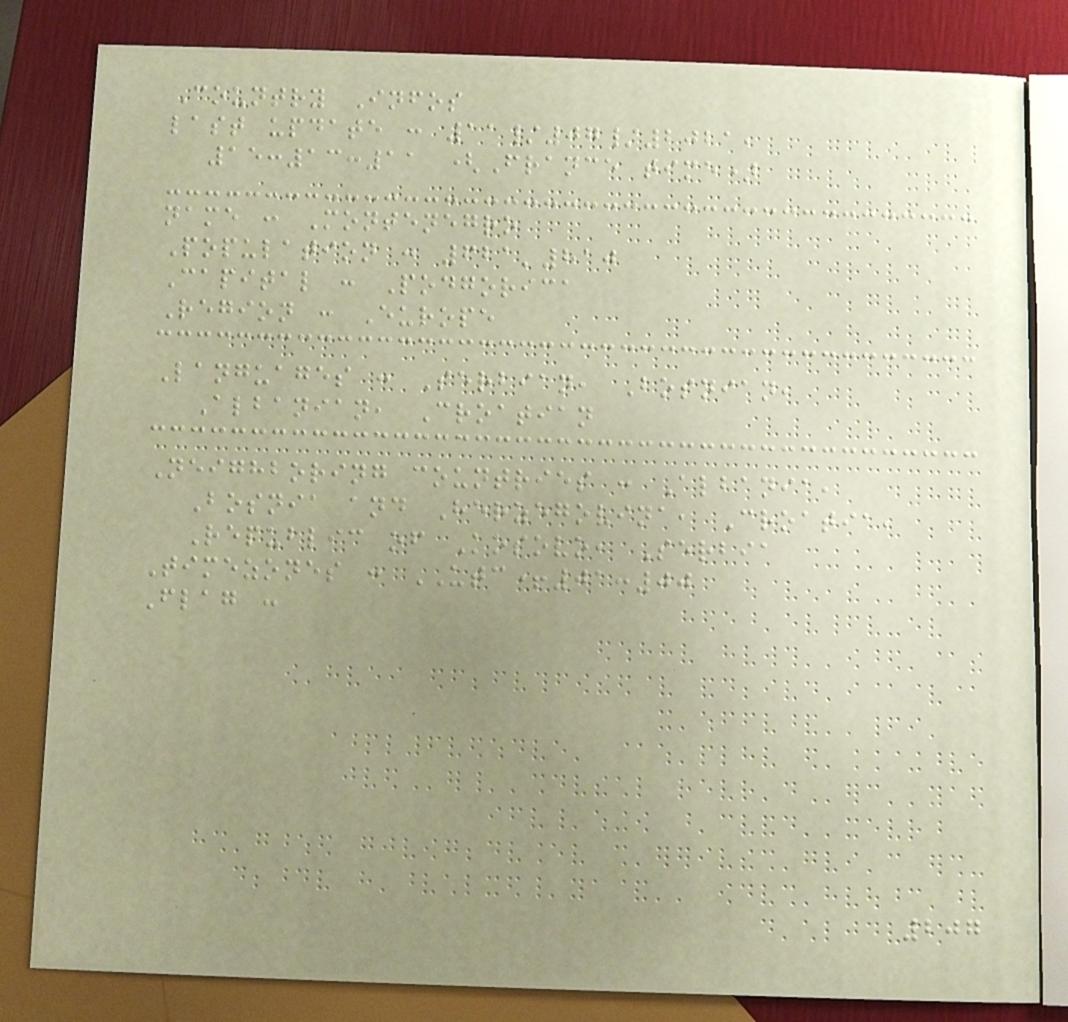Country Infos
last update : 11/07/2021,
15:13:11 (France time)
name : Montenegro
Population : 621'810
Capital : Podgorica
Region : Europe
Languages : Serbian, Bosnian,
Albanian, Croatian
Neighboring countries : Albania,
Bosnia and Herzegovina, Croatia,
Republic of Kosovo, Serbia
Timezones : UTC+01:00
Flag :
207
